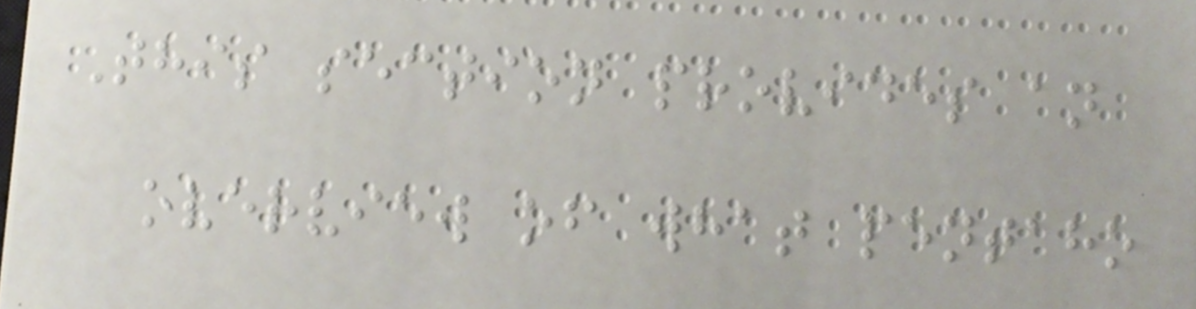This section provides an
overview of what pentaho
